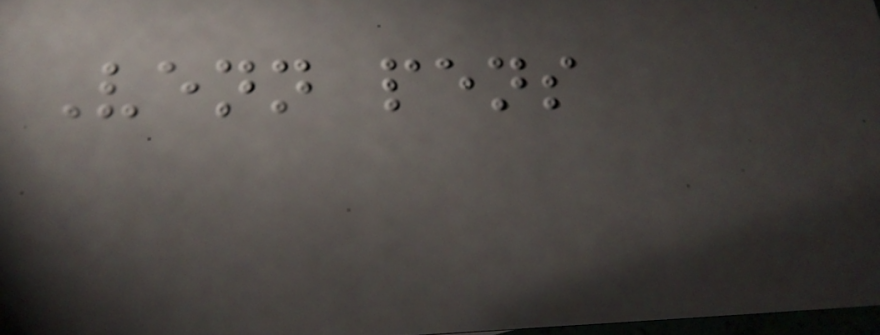Venn pens
